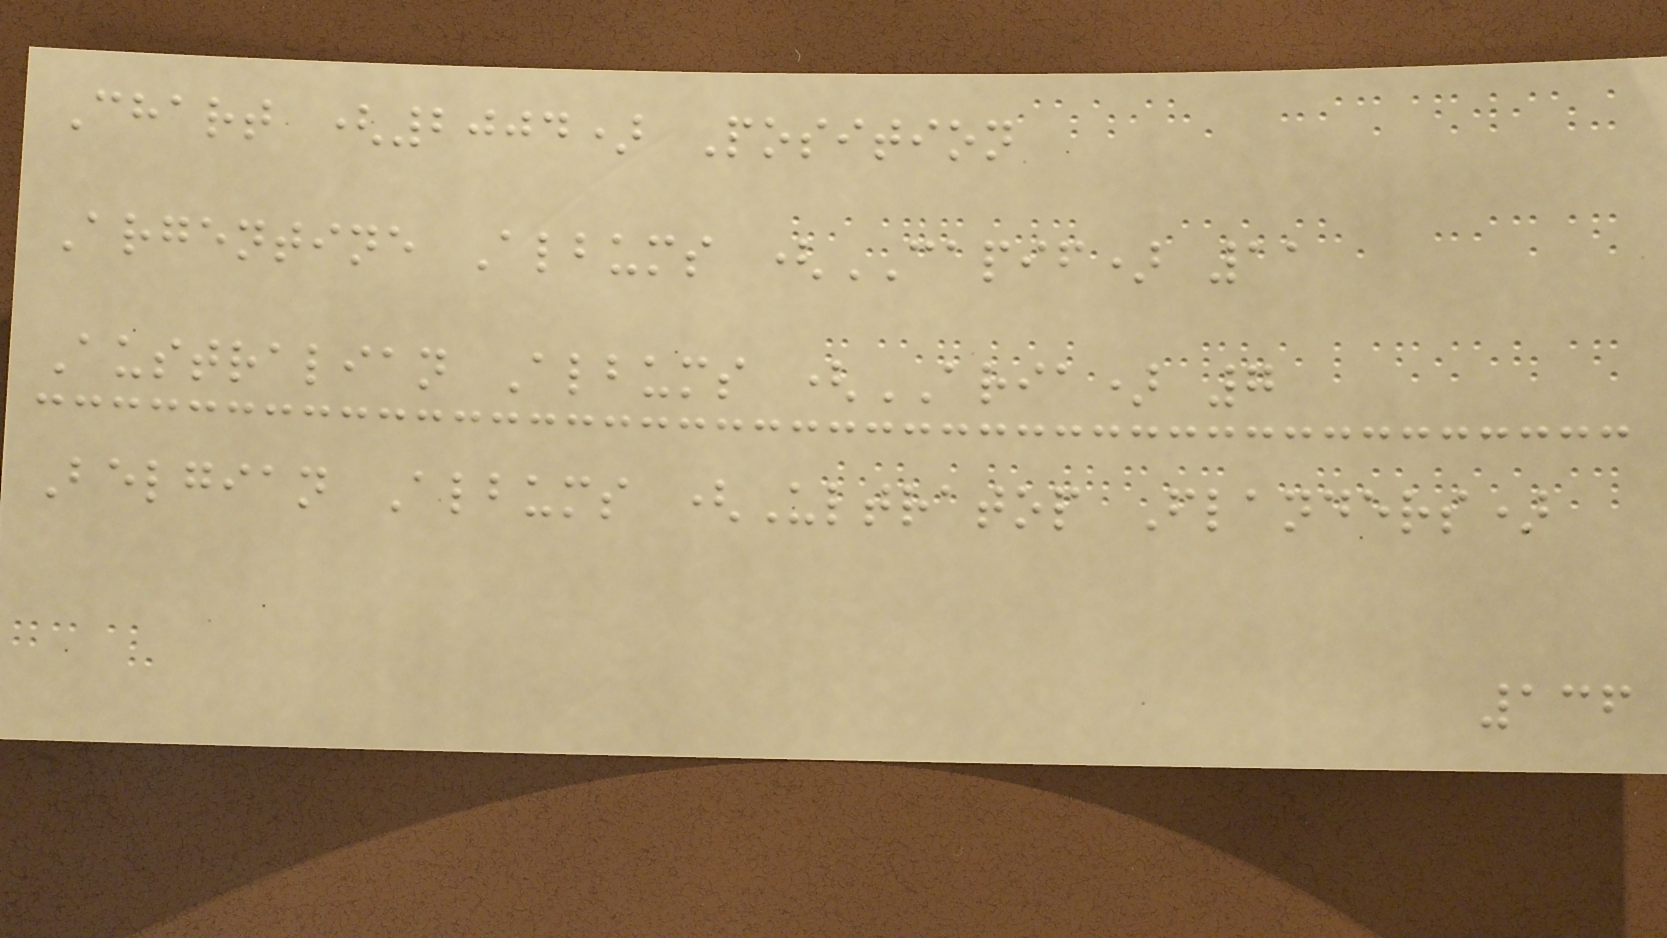Chart (2004) Position
Argentine Albums (CAPIF) 11
Australian Albums (ARIA) 7
Belgian Albums (Ultratop Flanders)
136
